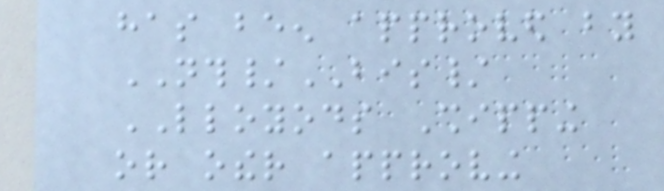has been approved by
NTH/BIS/
LLOYODS Shipping
or other approving
